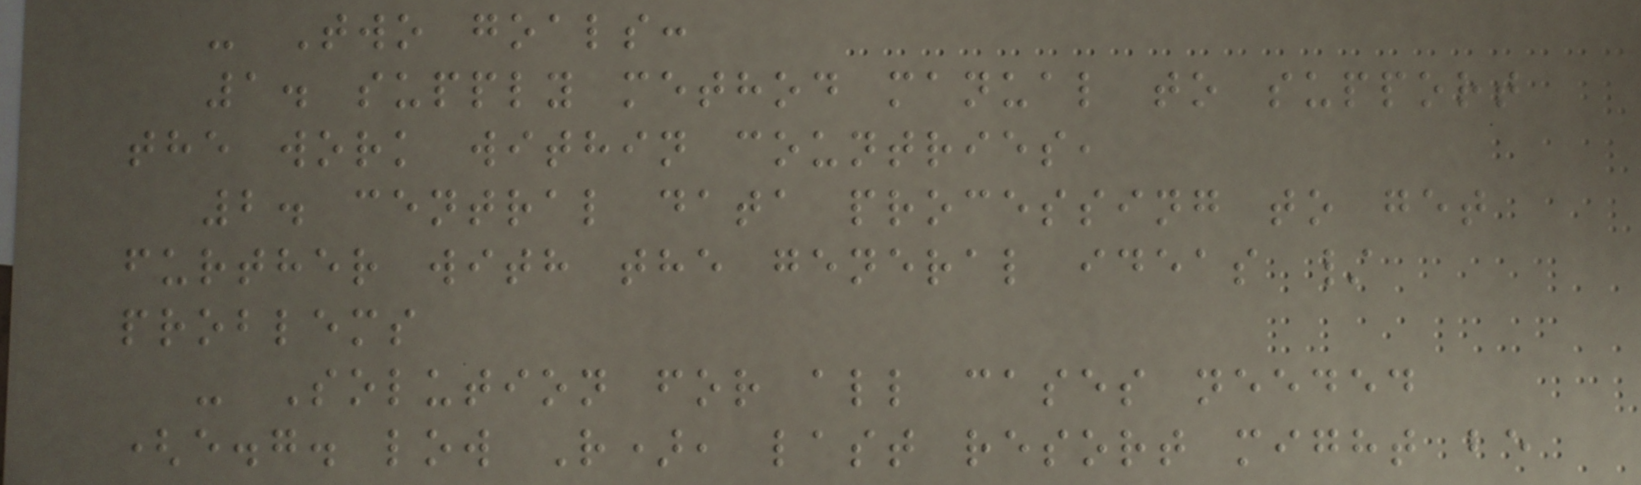- Two goals:
1. supply method manual to support
the work within countries,
2. central data processing to get
further with the general ideas /
problems
- Solution for all cases needed
(e.g. low R), last resort might be
